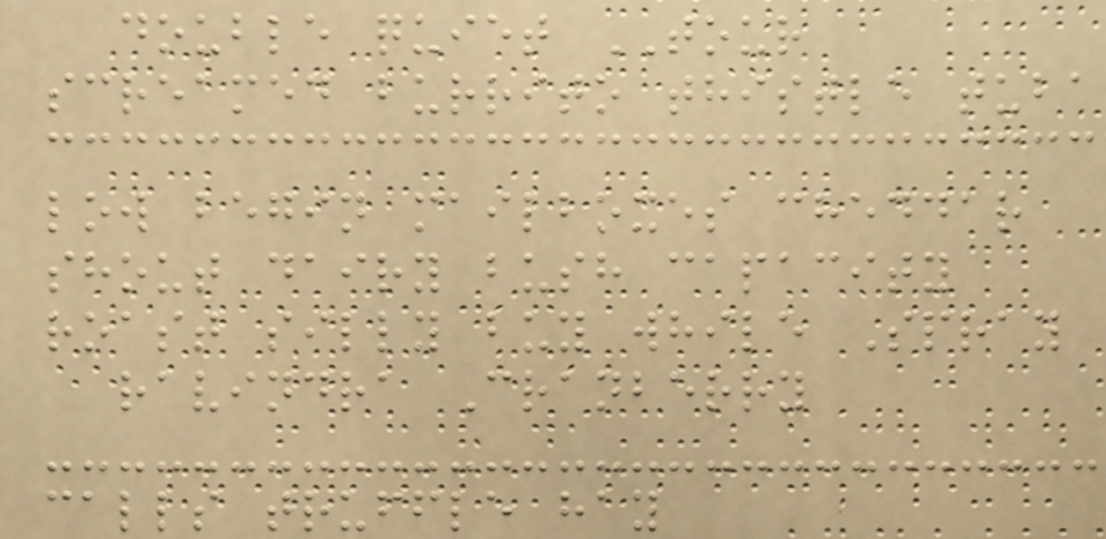double quiet TOUR
screamed burrito thistle tuba
low begin mailboxes cheddar
shout dairy bush capacity
roast silly buy while Spray
ravindra Cranberry
calls truffle hay
